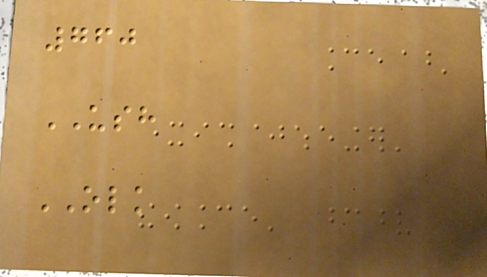760
USH
OLK
